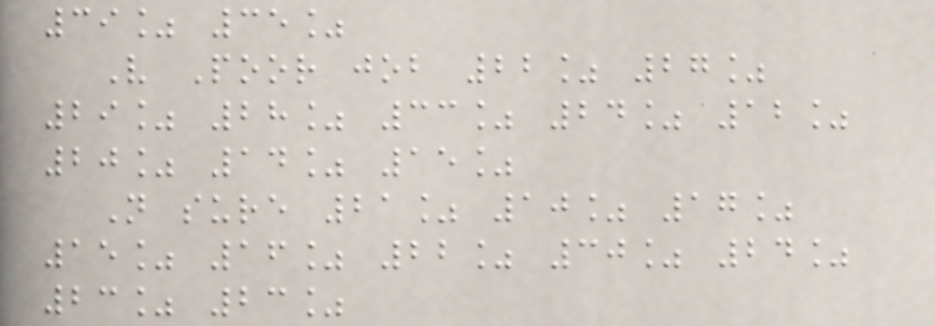39% 35%
Very Poor job 22% 27%
29% 28% 33% 24% 12%
20% 14% 15%
Not sure 21% 10% 17%
15% 16% 22% 30% 24%
23% 23%
